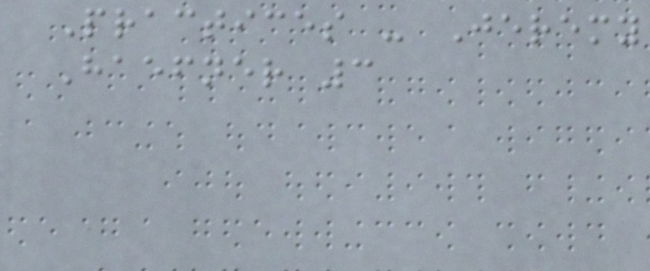Practices - Jeremy
Haefner 3
